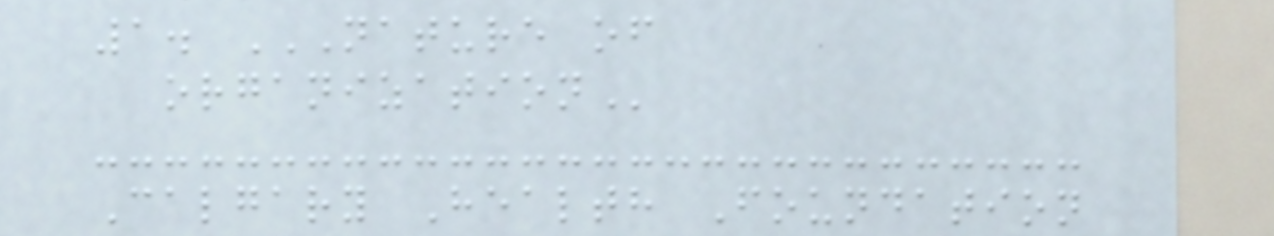1. NATURE OF
ORGANIZATION
Calgary Health Foundation
